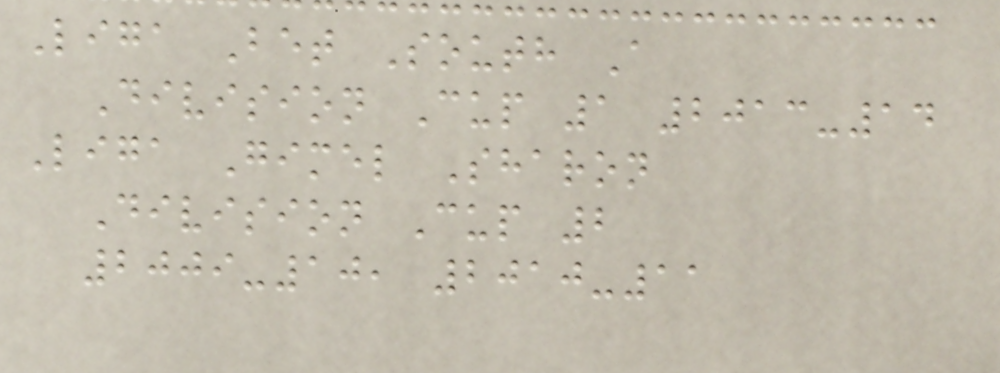Liga Bet South A
Division Cup 1 2013-14
Liga Gimel Sharon
Division Cup 2
2009-10, 2010-11
